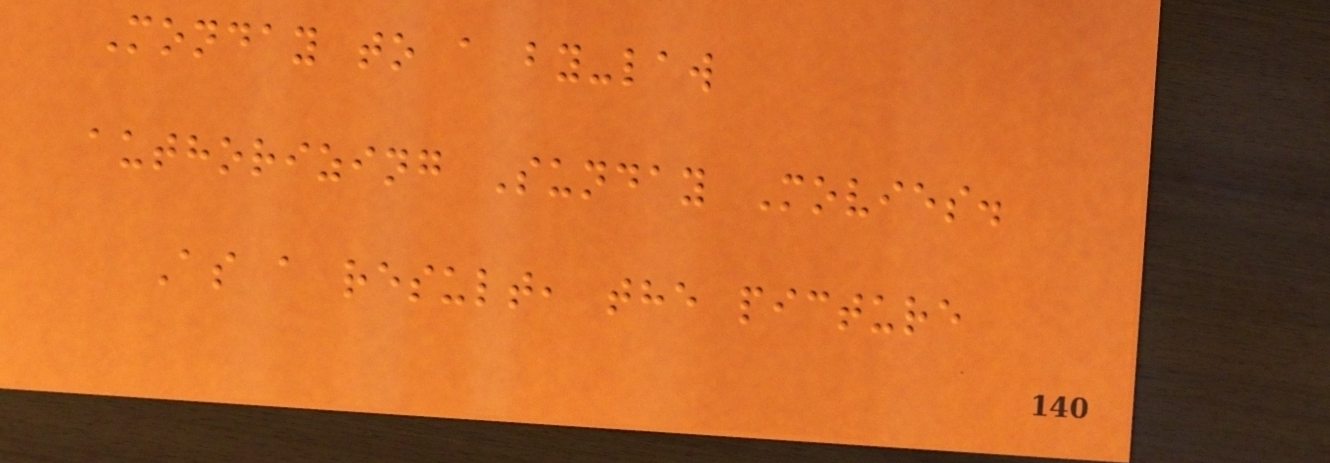Monday to a by-law
authorizing Sunday Movies.
As a result, the picture
